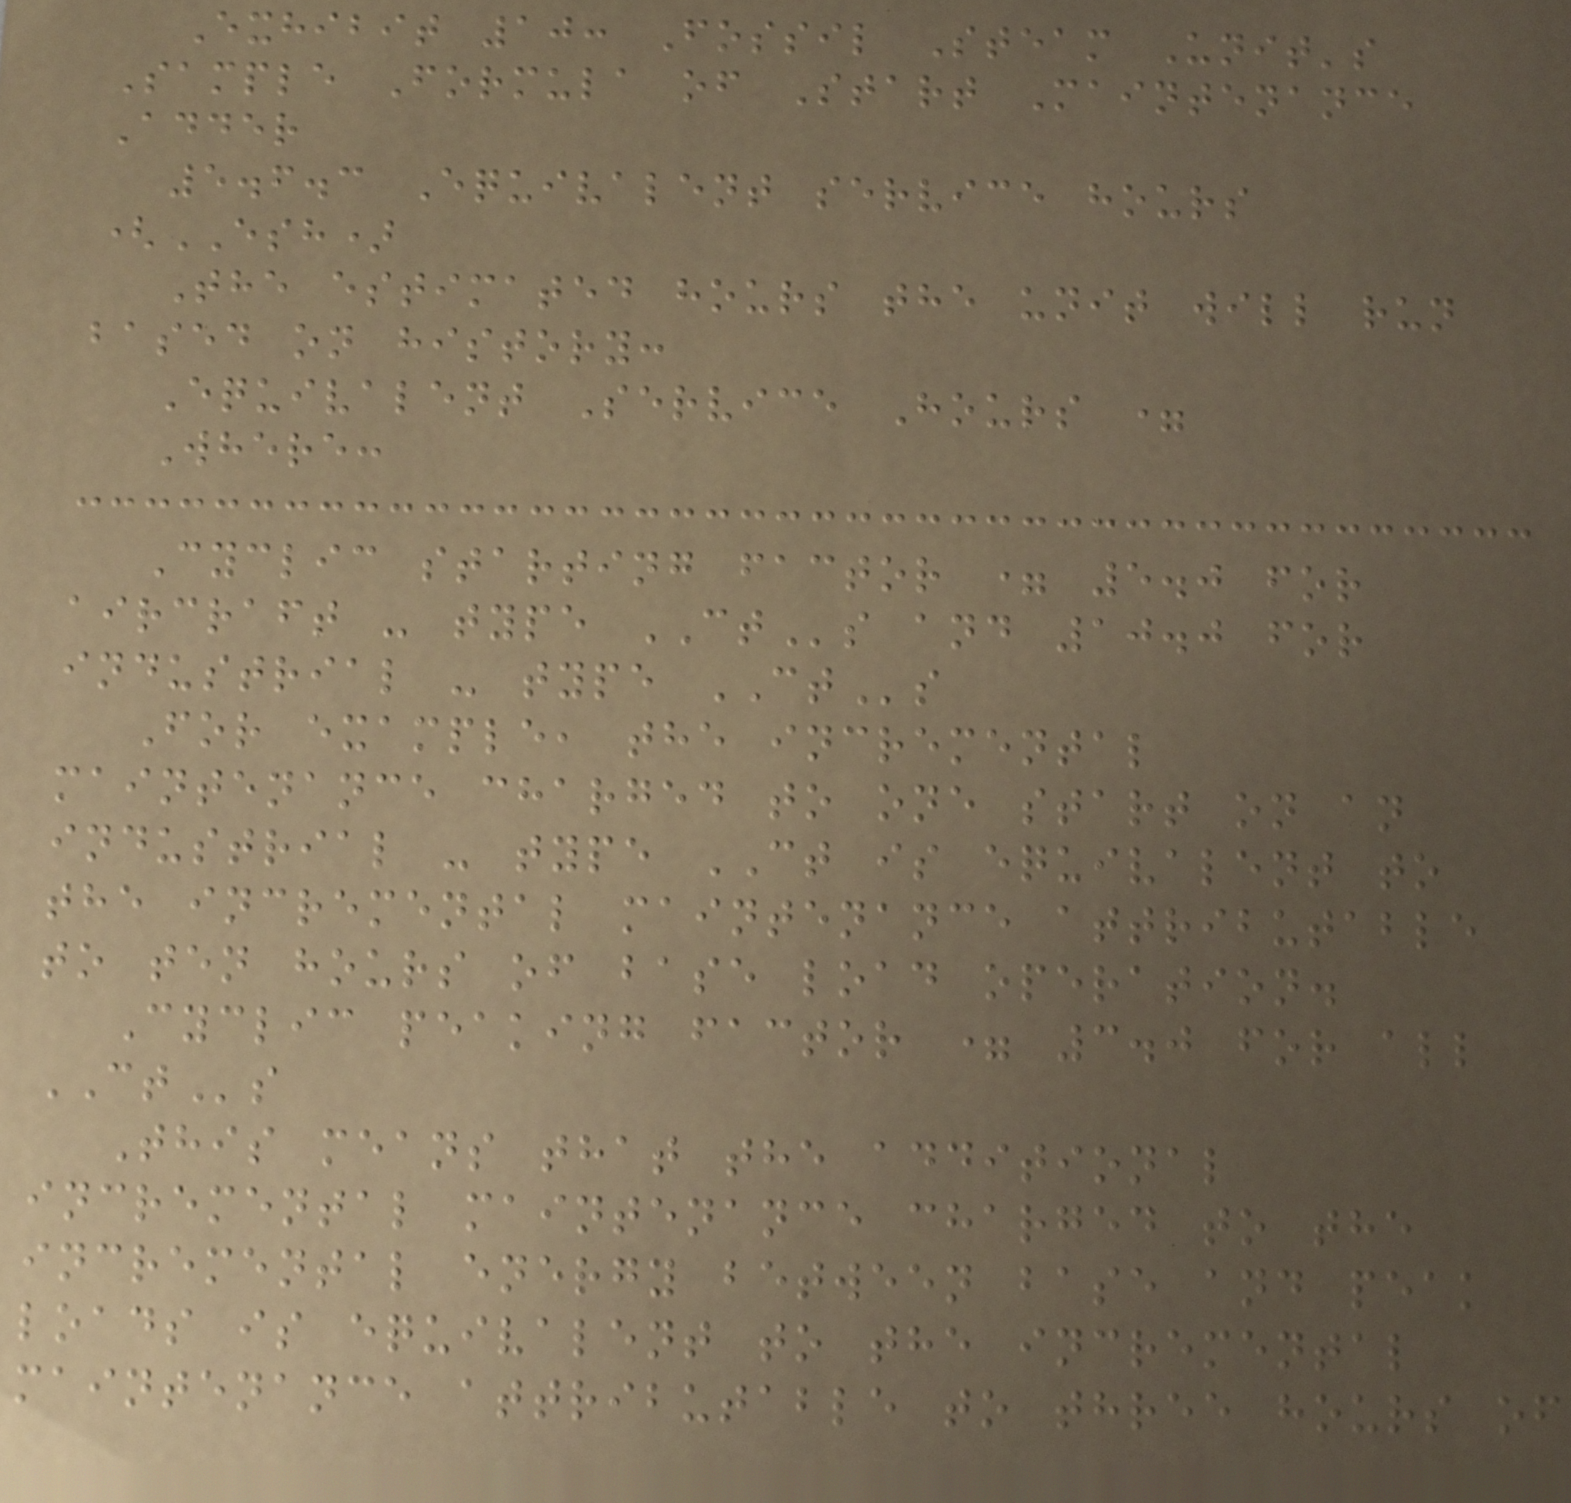Exhibit 10: Fossil Steam Unit's
Sample Formula of Start Maintenance
Adder
5.6.3 Equivalent service hours
(ESH)
The estimated hours the unit will run
based on history:
Equivalent Service Hours =
Where:
Cyclic starting factor = 5.0 for
aircraft - type CTs and 10.0 for
industrial - type CTs
For example, the incremental
maintenance charged to one start on an
industrial - type CT is equivalent to
the incremental maintenance attributable
to ten hours of base load operation.
Cyclic peaking factor = 3.0 for all
CTs
This means that the additional
incremental maintenance charged to the
incremental energy between base and peak
loads is equivalent to the incremental
maintenance attributable to three hours of
